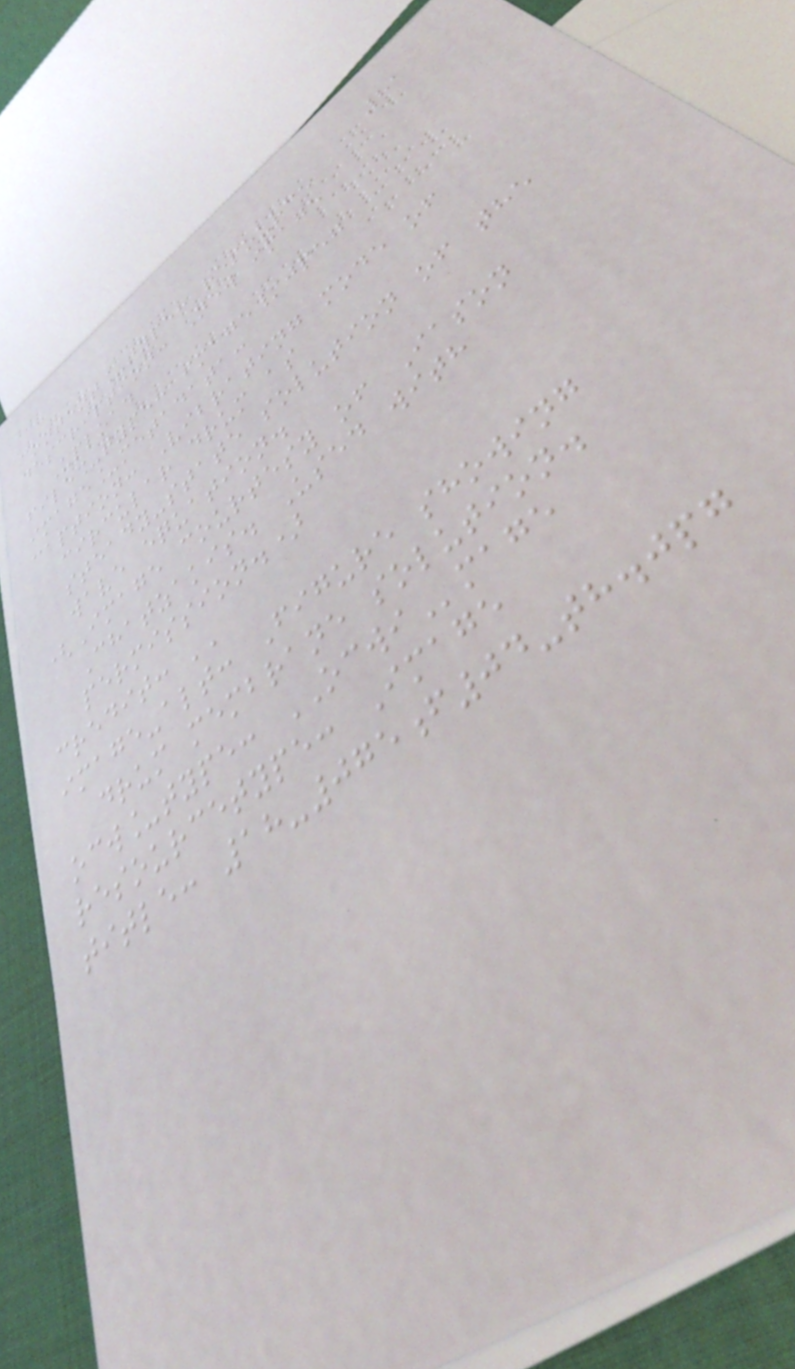81
content_type: resource
description: New image
Upload
file_type: image/jpeg
image_metadata:
caption: Vibrating mode of
circular drum as
steady-state solution of the
wave equation.
(Image courtesy of Iason
Chatzakis. Used with
permission.)
credit: ''
image-alt: Figure showing
drum membrane solution.
ocw_type: OCWImage
resourcetype: Image
title: 18-075f04-th.jpg
